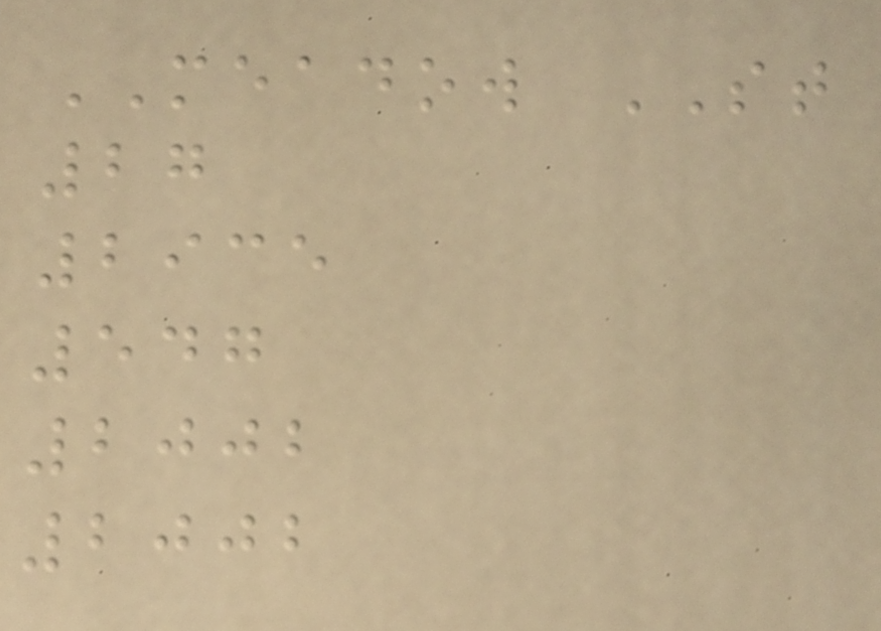MEADOW ST
27
2935
547
2002
2002
